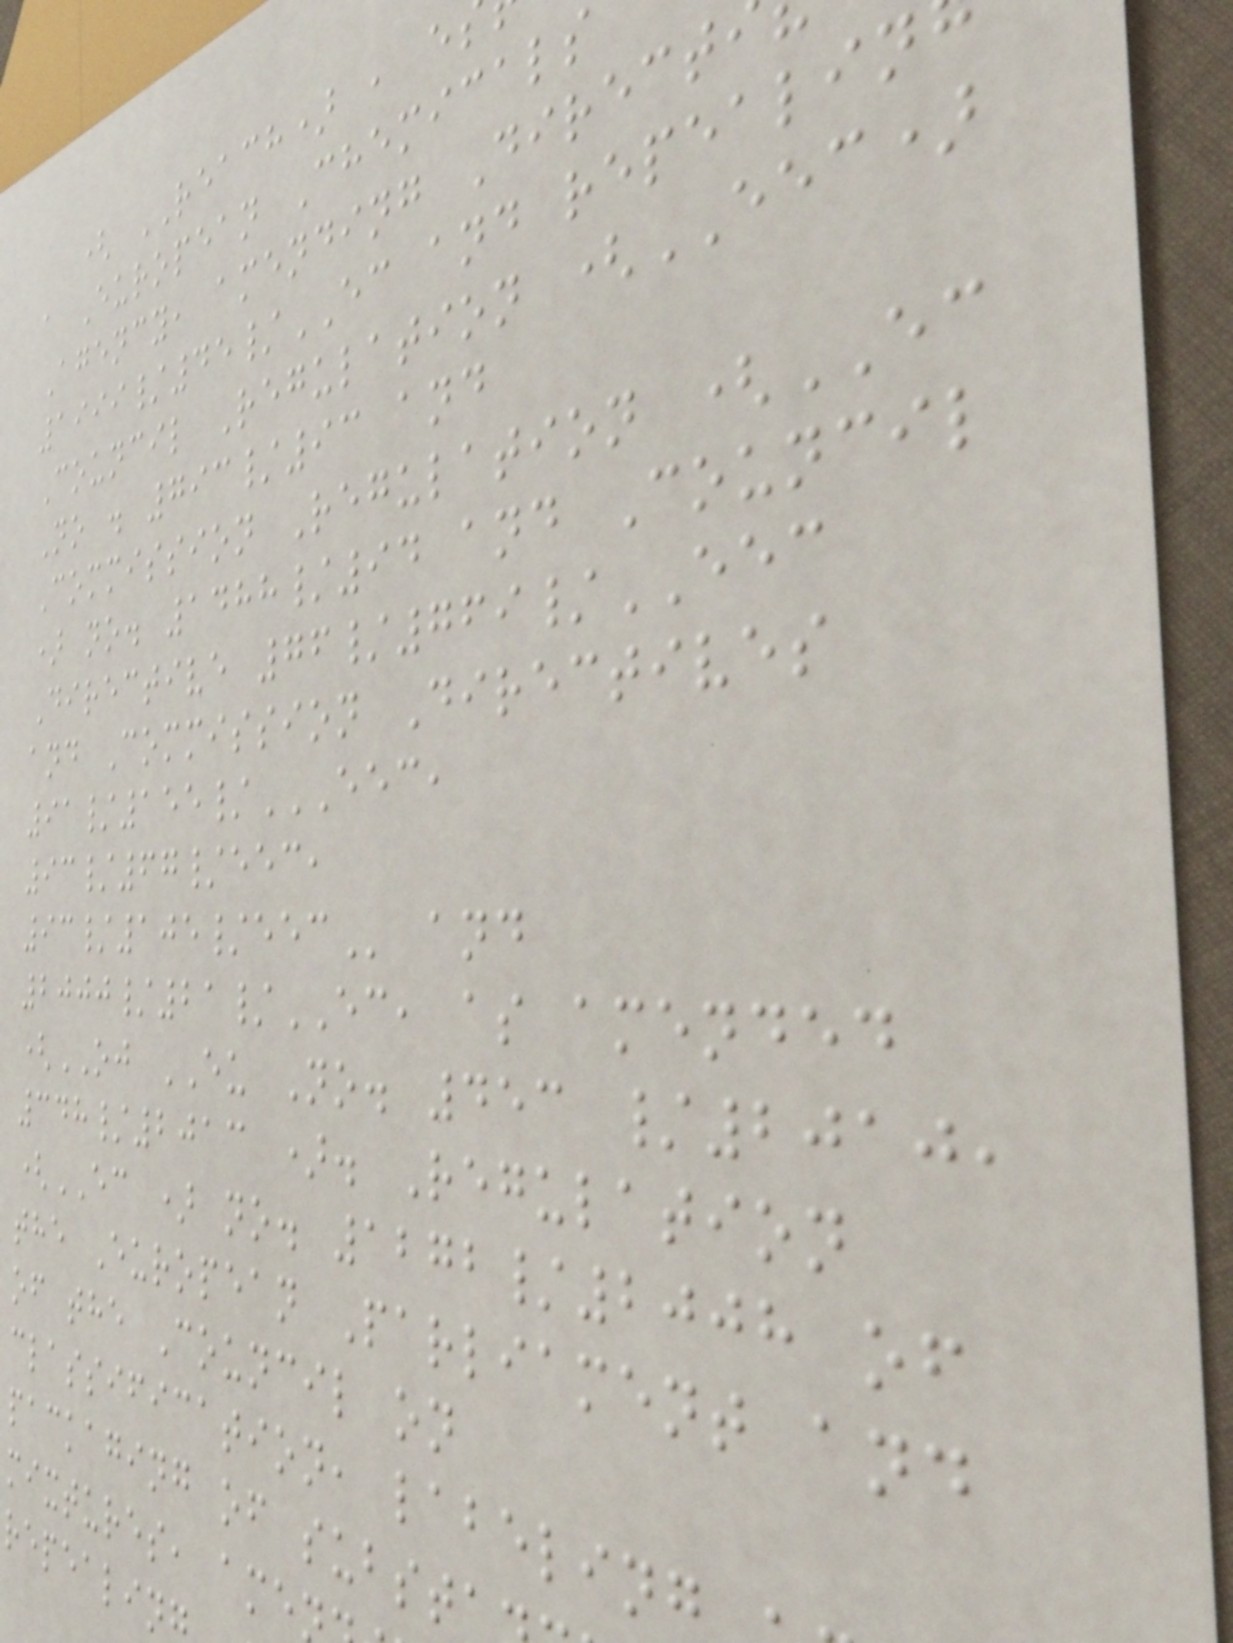( REACH) , e
a European Chemicals
Agency, amending Direct
1999/45/EC and repealin
Council Regulation (EEC)
No . 793/93 and
Commission Regulation (EC
) no. 1488/94 and Council
Directive 76/769/EEC
and Commission Directives
91/155/EEC,
93/67/eec,
2000/21/EC, as amended
(OJ EU No. 453 /2010,
348/2013 ). Regulation
(EC ) no. 1272/2008 of
the European Parliament and
of the Council on
classification, labeling
packaging of subst
mixtures, ame
repealin
